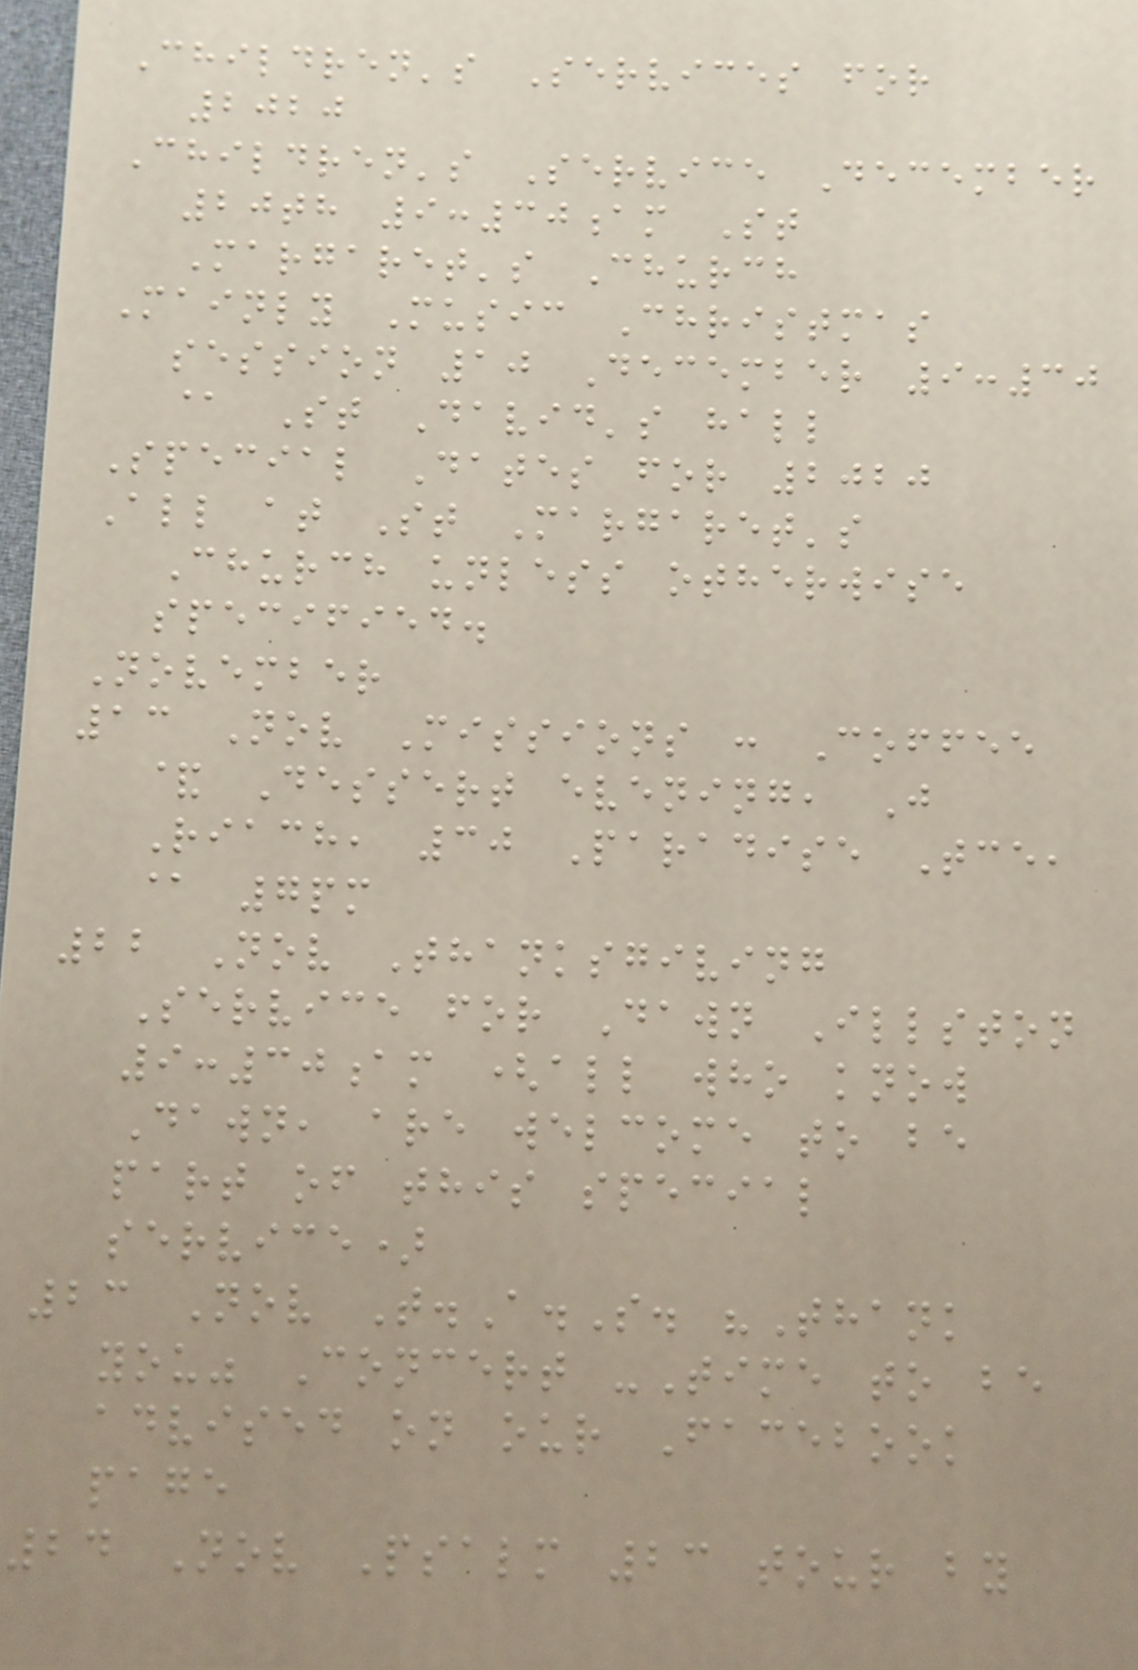Children's Services for
2020
Children's Service December
20th 9:30am St
Margaret's Church
Mainly Music Christmas
session 10 December 9:30
@ St David's hall
Special Dates for 2020
All at St Margaret's
Church unless otherwise
specified.
November
13 Nov Missions : Coffee
& Dessert evening, J
Riach, 30 Paradise Tce,
@ 7pm
22 Nov Thanksgiving
Service for Dawn Illston
9:30am (all who know
Dawn, are welcome to be
part of this special
service)
23 Nov T.A.S. "Thank
you" Concert -Time to be
advised on our Facebook
page
24 Nov Psalm 23 tour by
